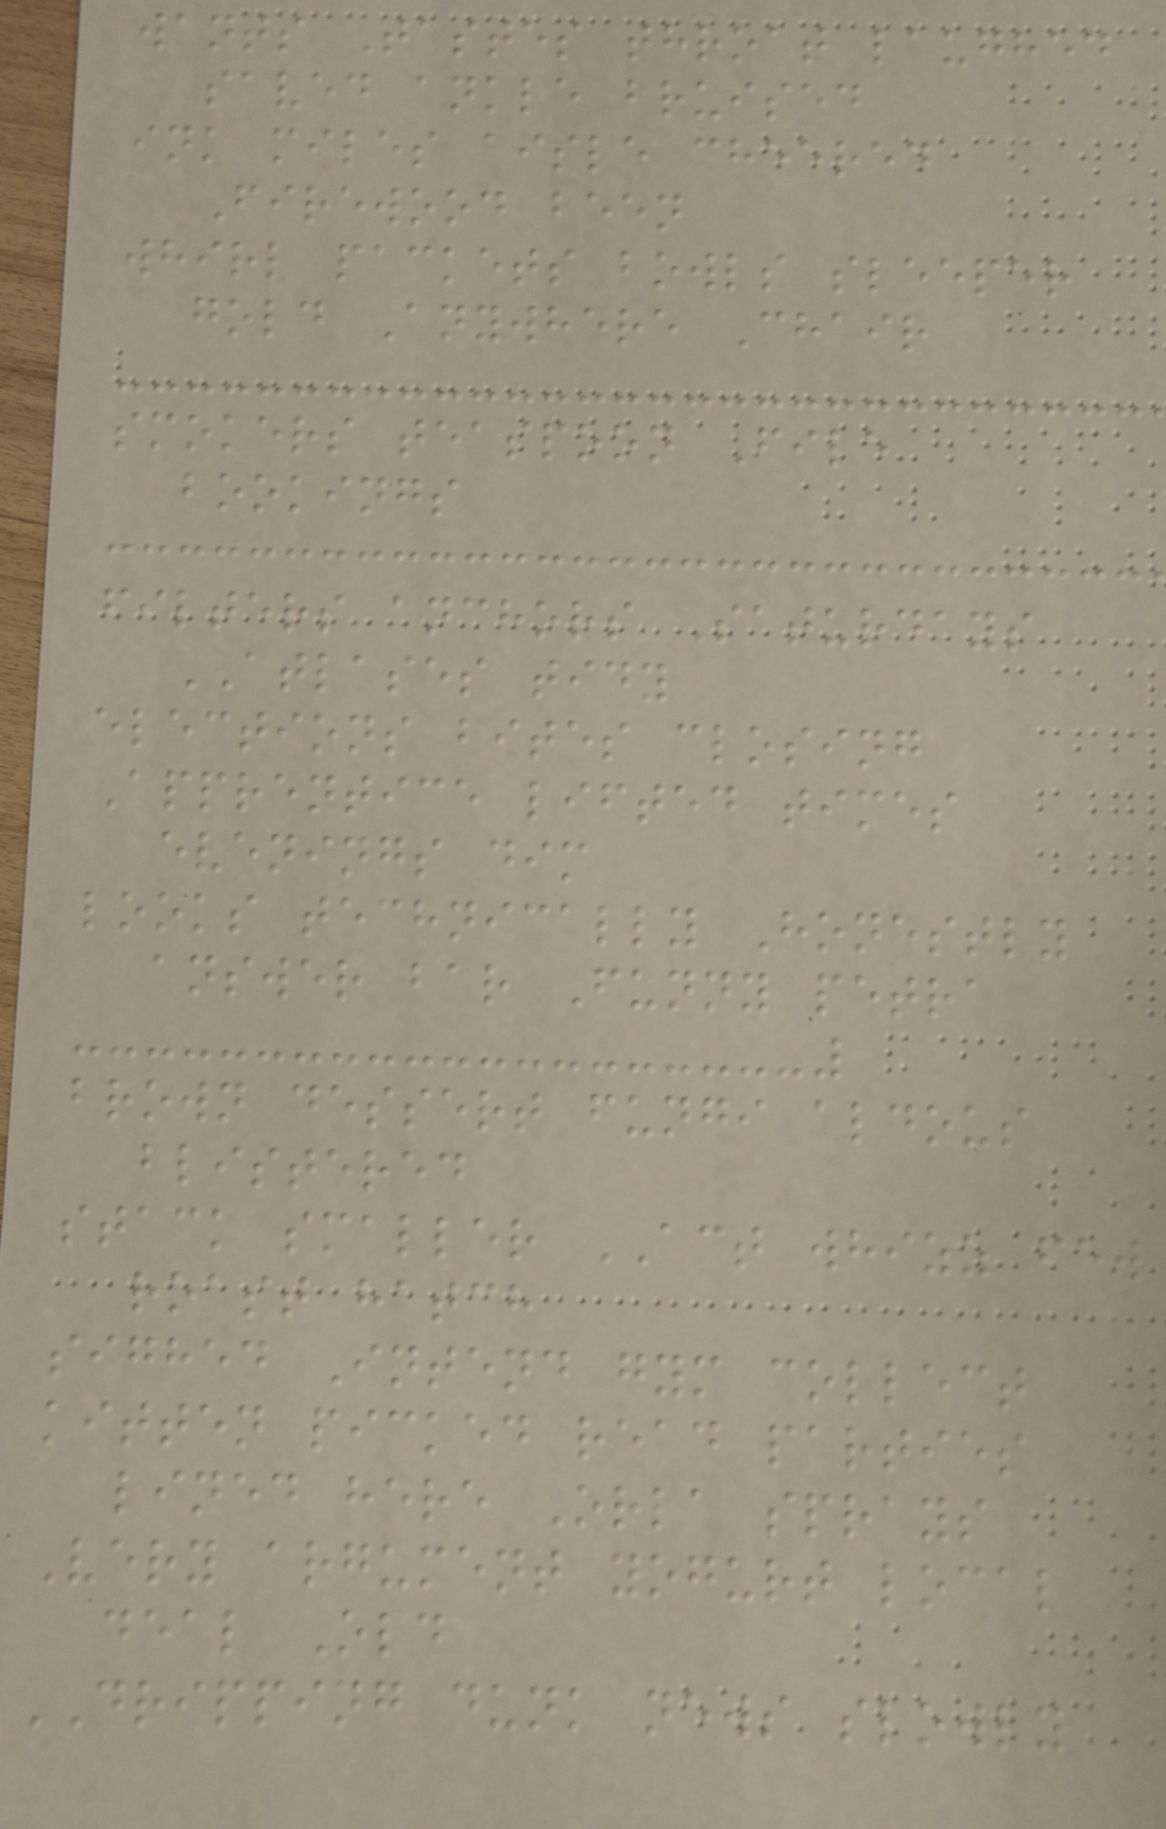wants Tastes throat laughed
saved ankle bruised
ink miles aisle cheered
Firewood been
whirl packets bowls sleeper
gold Anywhere Chair
smokers teaspoon File
bookings
filters anchors Saturdays
ATLASES tidy
elections bites closing
Apprentice lifted times
evenings dim
looks technically Honestly
answer bar Funny petra
brown dessert fungi aldous
blistered
stack smaller ACT whizz few
roast hatch
sighed Intend gym collect
kitten picked read parties
lined here Orla sprays
Very argument yogurt local
deal Old
DRIPPING dunk news slowly
